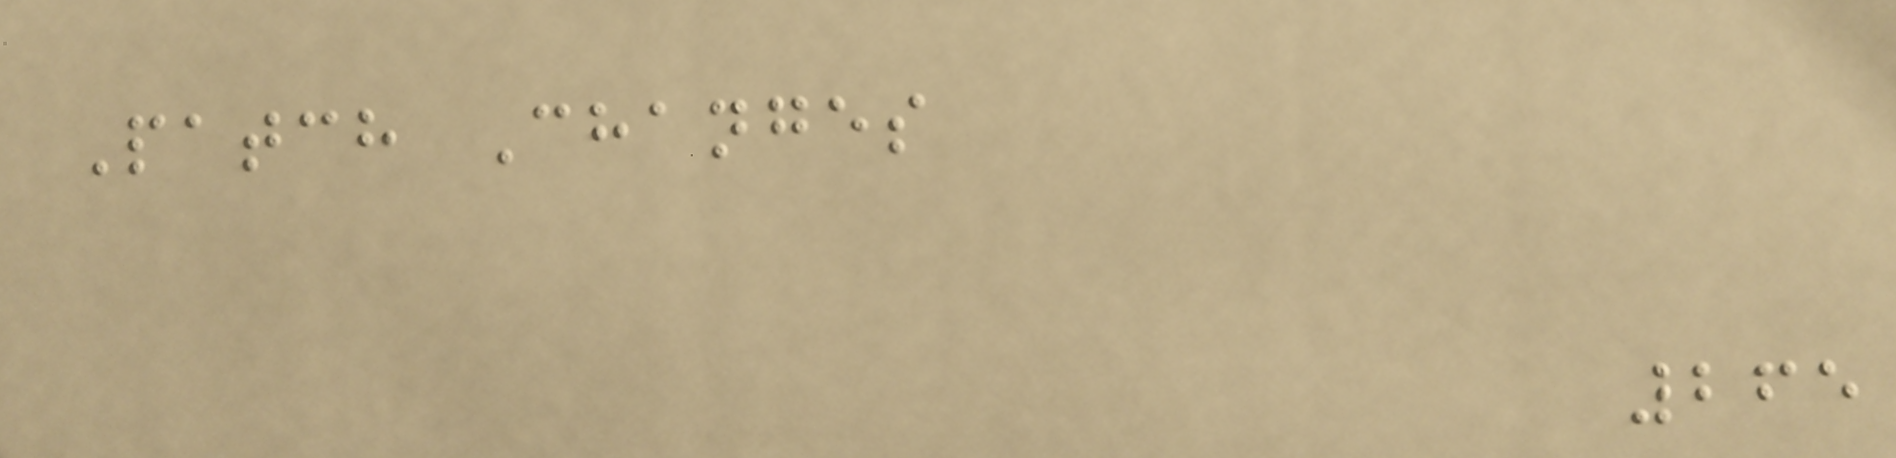Patch Changes
265
